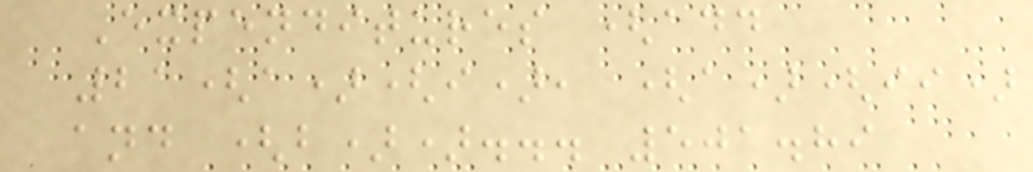Expenditures (add
21(a)(i), (a)(ii)
and (b))... 501.89
